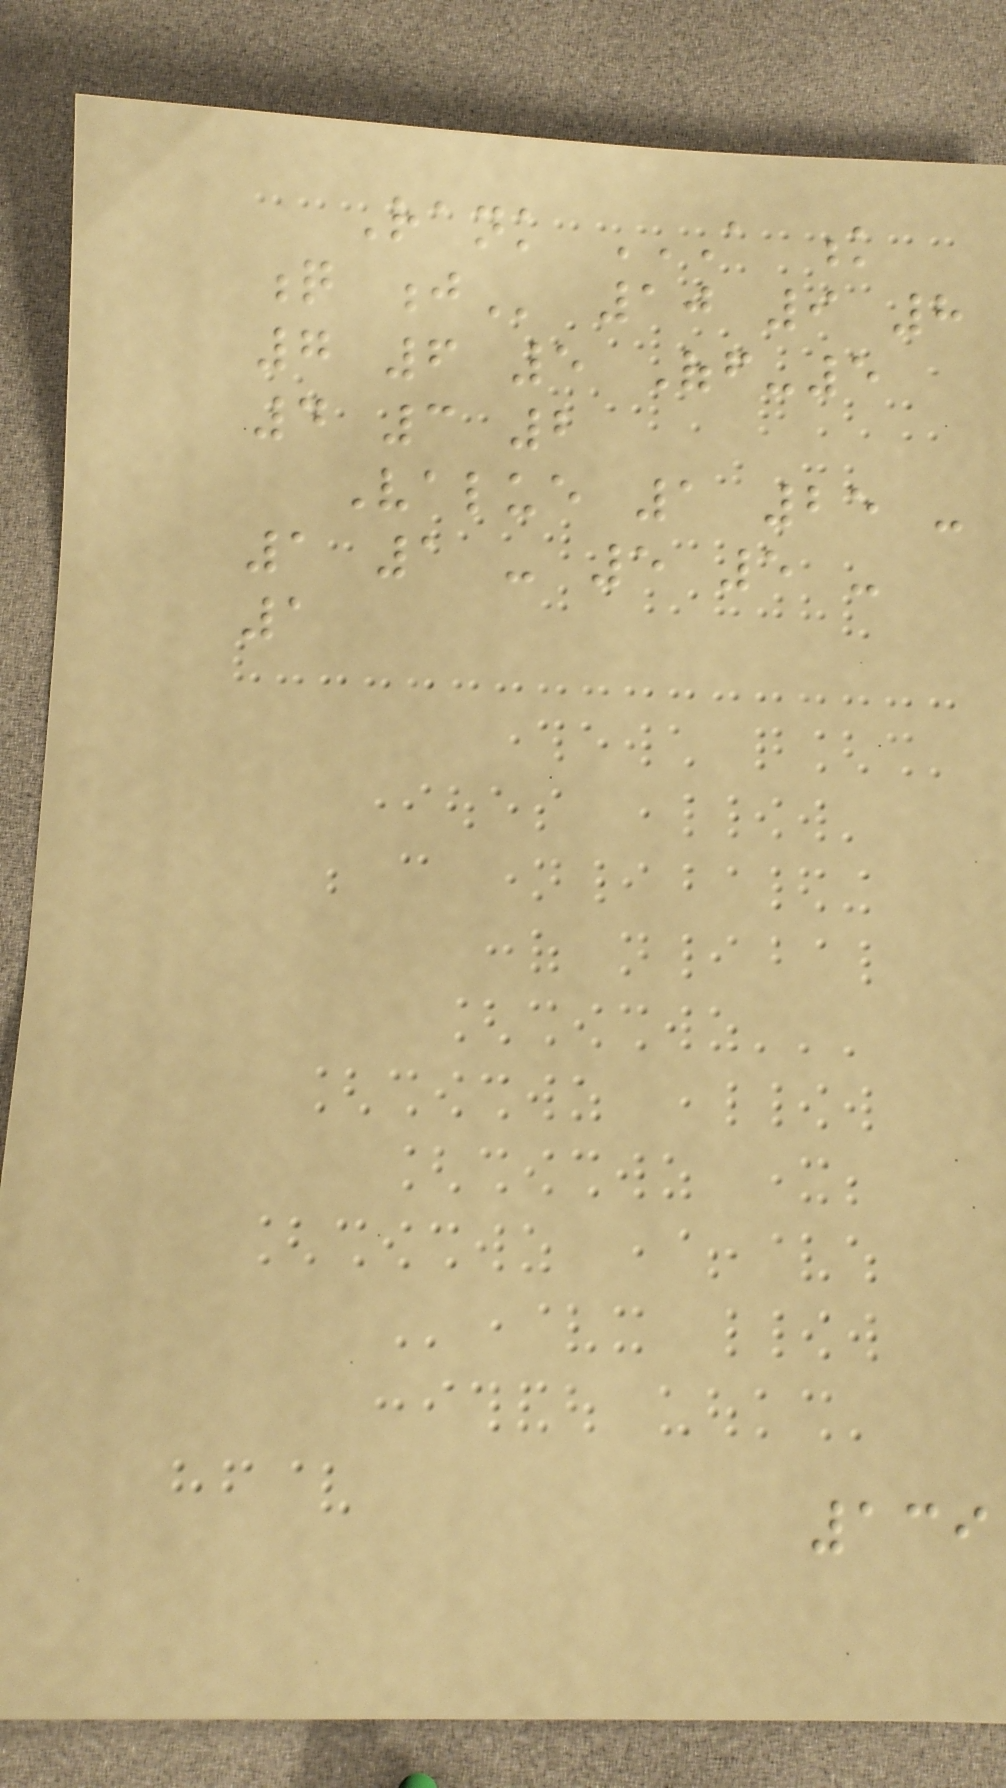Rank A K
Q J 10 9 8
7 6 5 Off-5
4 3 2
Value 1 25 -
1 1 - 5 5 -
1
139
